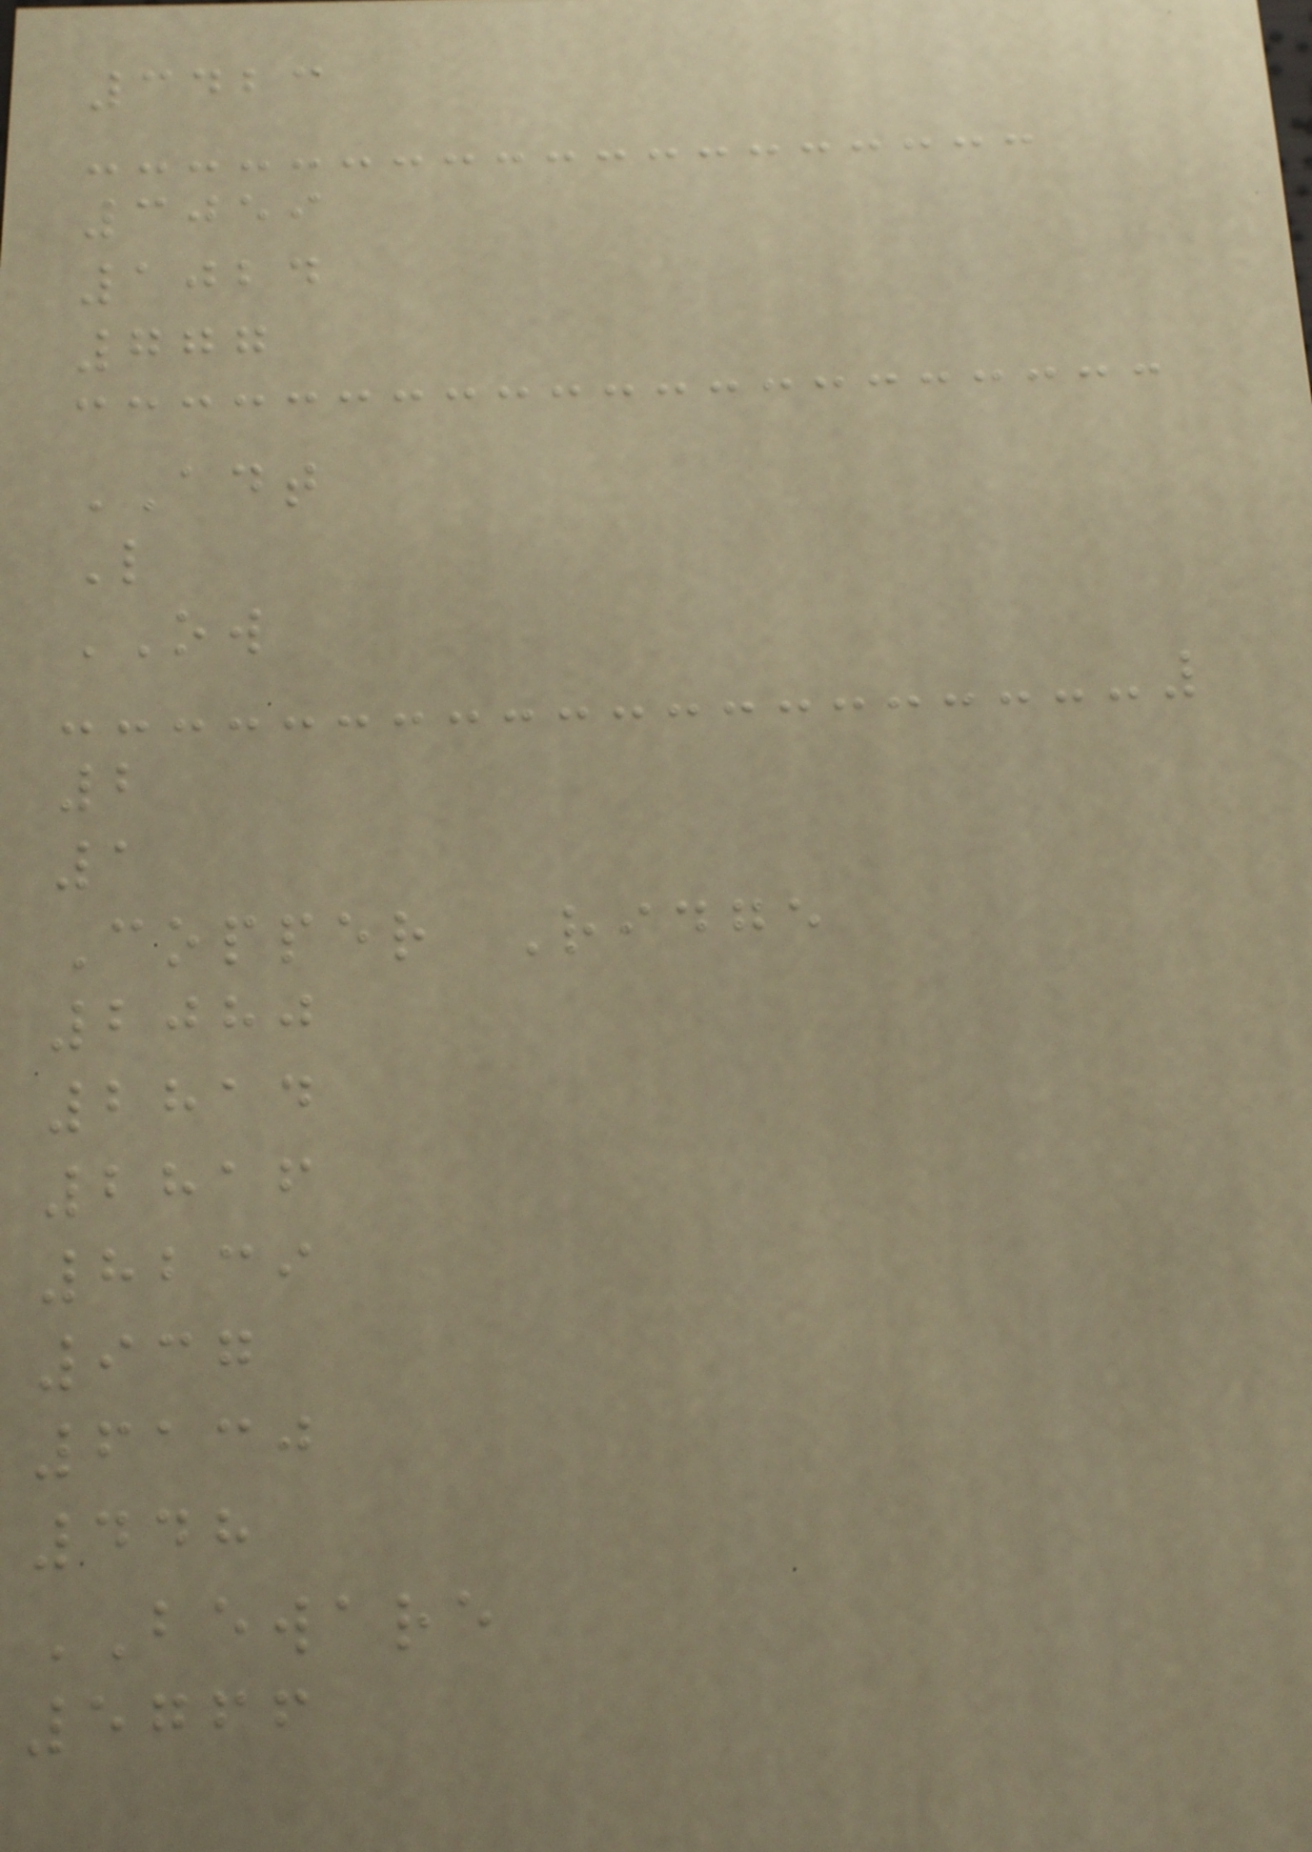3423
3059
1024
777
ADT
L
OW
2
1
Copper Ridge
2080
2814
2816
8239
937
6130
448
BEWARE
5766
